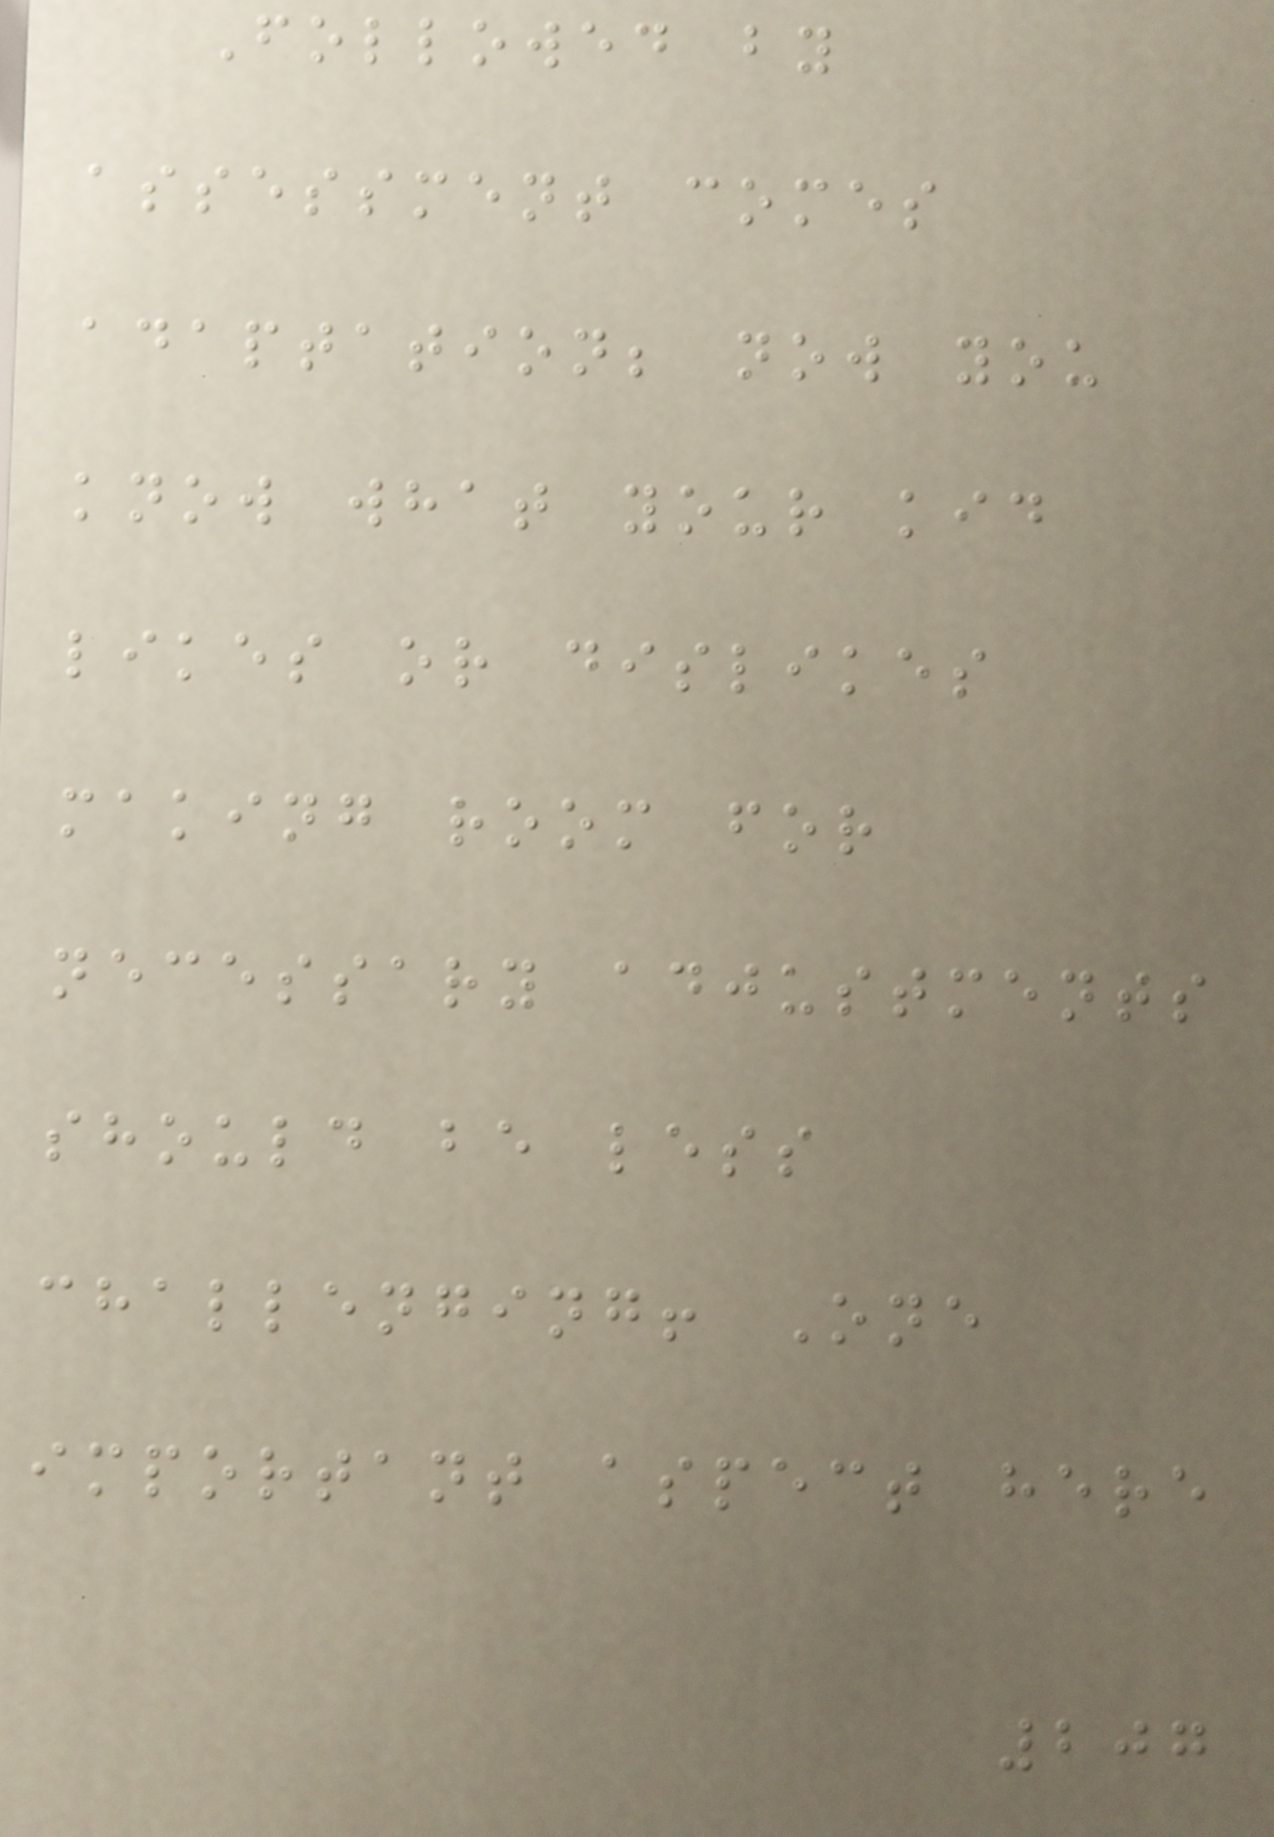Followed by
assessment comes
adaptation; now you
know what your kid
likes or dislikes
making room for
necessary adjustments
should be less
challenging! One
important aspect here
207
